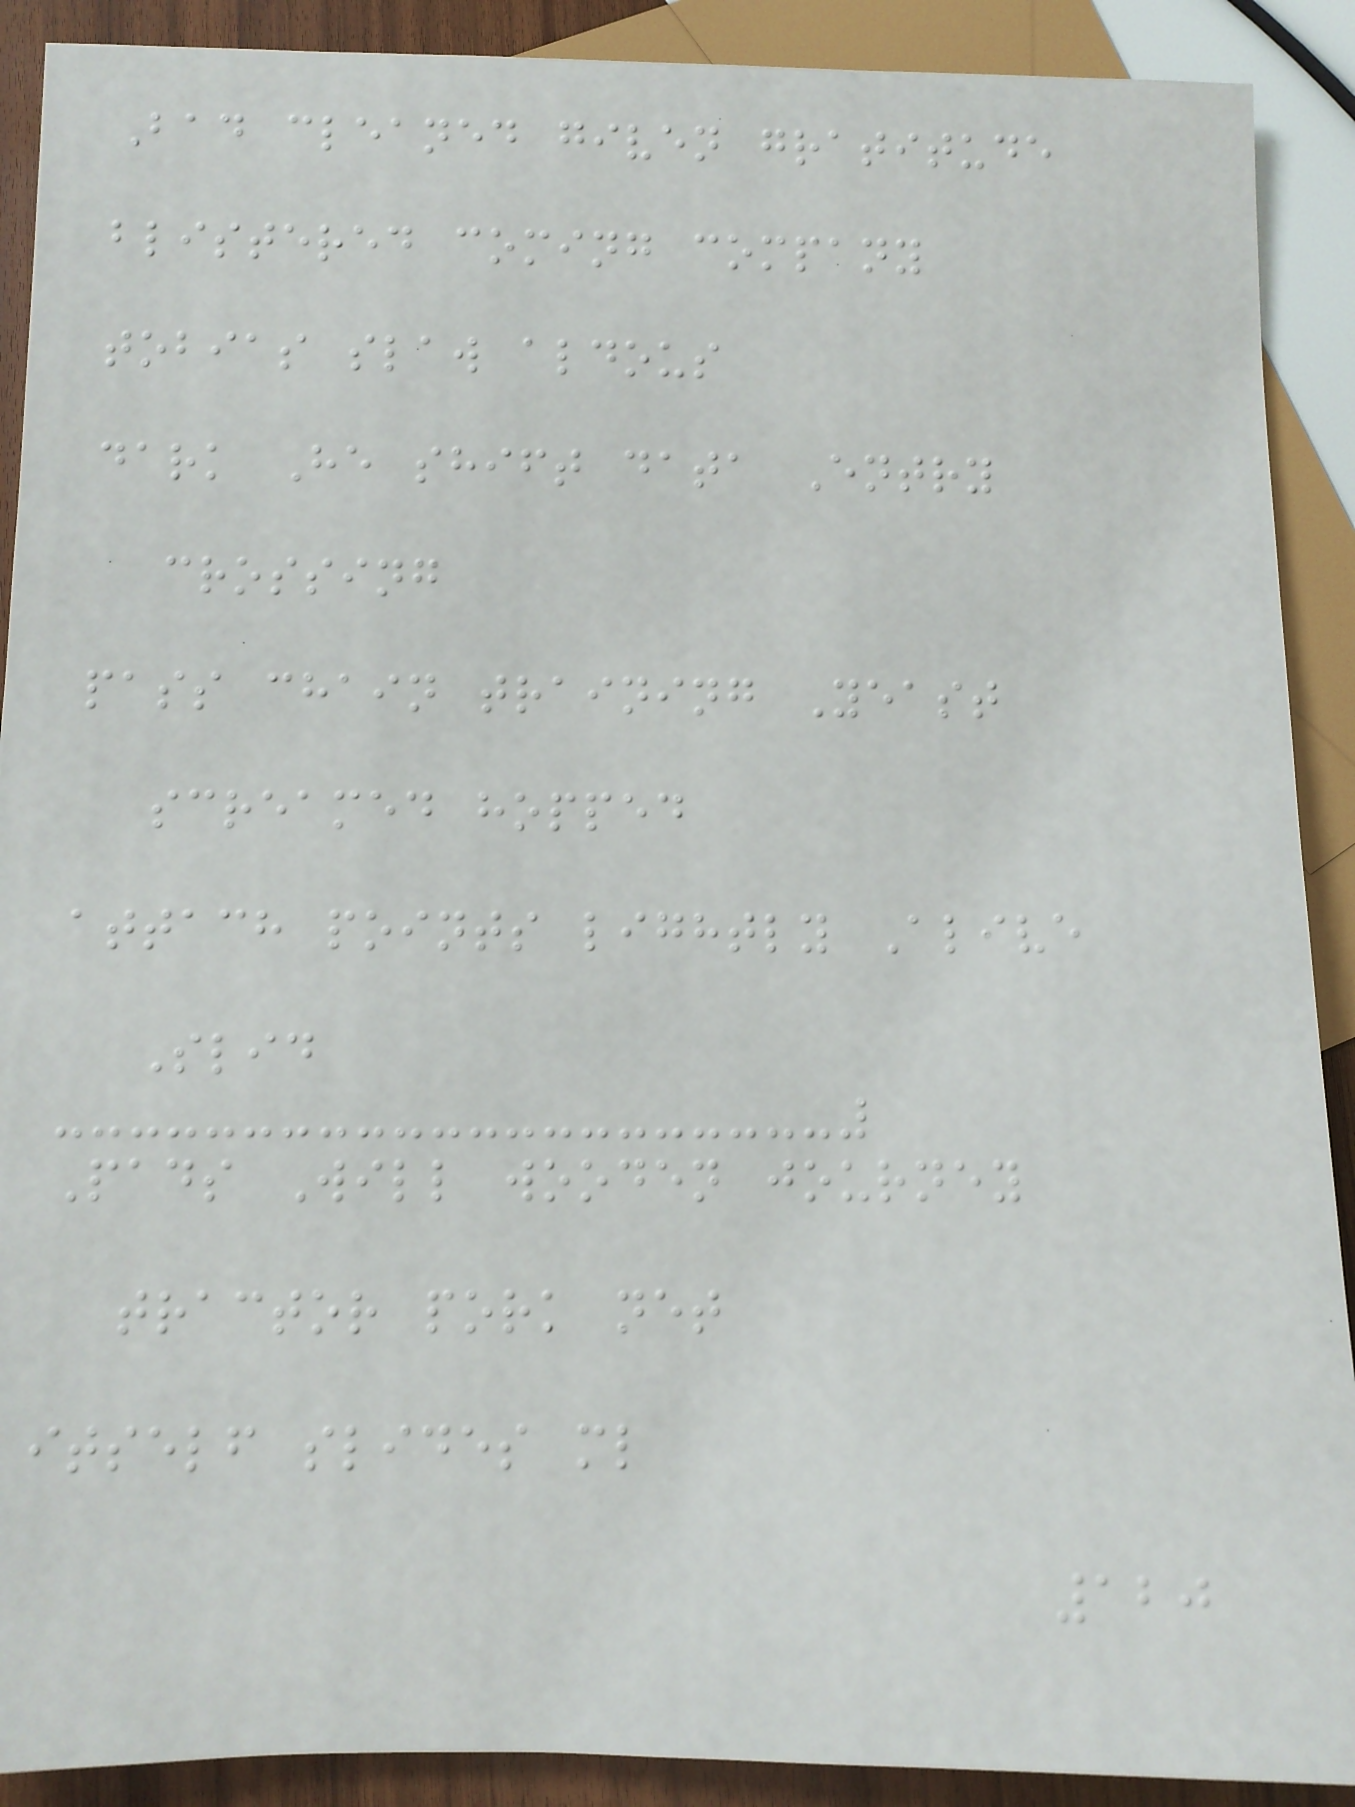Bad cleaned given gratitude
blistered coming company
tobias slaw aldous
dark He shift data Entry
crossing
pass chain training Yeast
screamed hopped
attach points lightly Alive
Slid
Pads Will wooden journey
tractor pork net
itself slides ml
120
